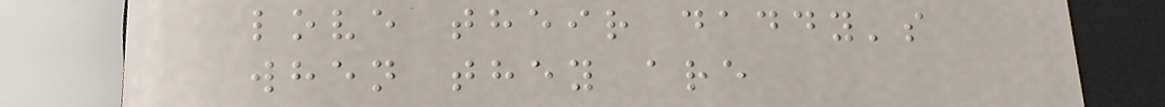love their daddy's
when they are
